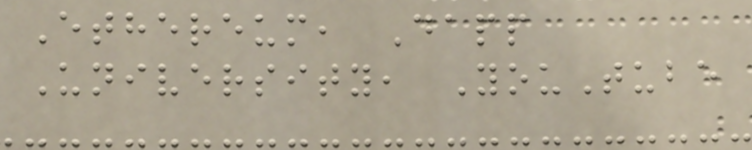Ethereum, Dapp
University, YouTube
